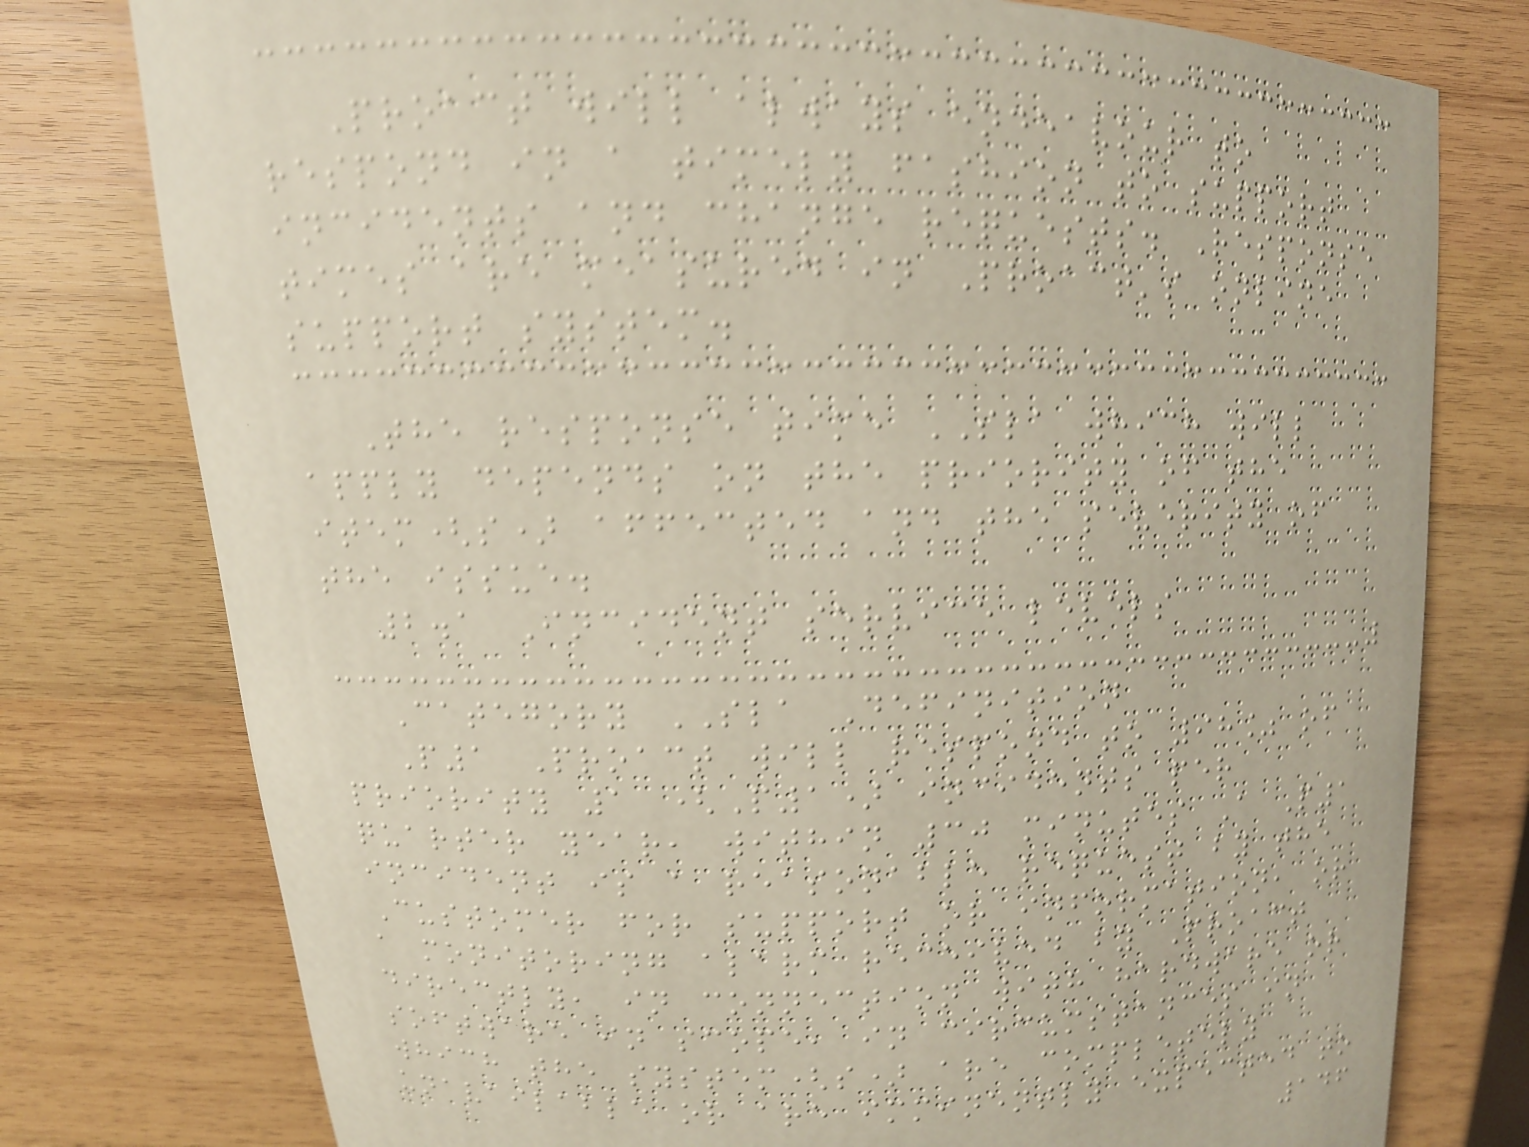Proact will always endeavour to
respond in a timely fashion to support
incidents and change requests. Response
times are measured in Proact's online
support system.
The response time SLA which will
apply depends on the priority of the
item(s) affected and the severity of
the issue.
2.1 Incident service levels
Category SLA Definition
P1 Proact will respond to 98% of
priority 1 (P1) incidents per
quarter year, within 30 minutes A P1
incident is a reasonable request by the
Customer for support or information, or
a monitoring alarm received by Proact
directly, in connection with hardware or
software in scope, in circumstances in
which the system(s) are completely
unavailable or are imminently expected to
146
